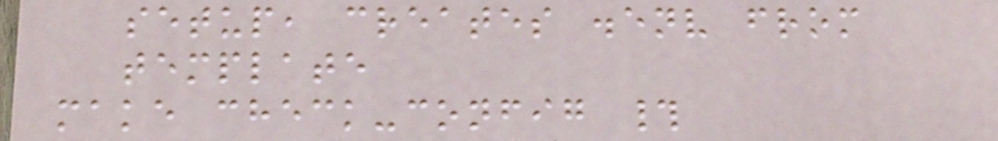setup, creates .env from
template
make check-config #
